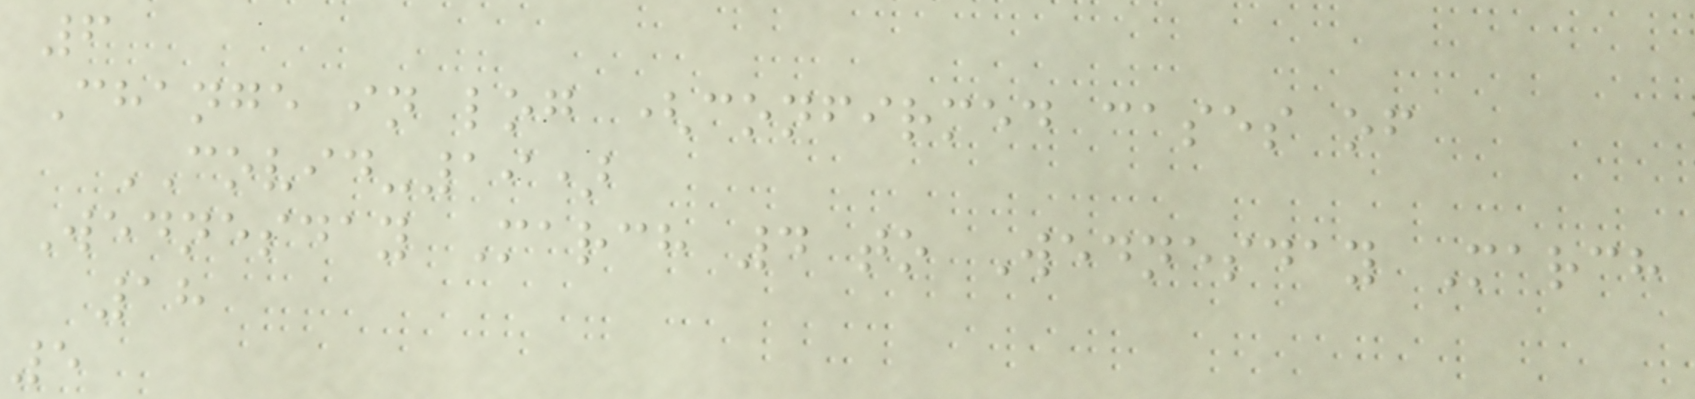6
Change in log (confirmed cases of
COVID-19)
Wednesday March 4 to Wednesday March
18
5
